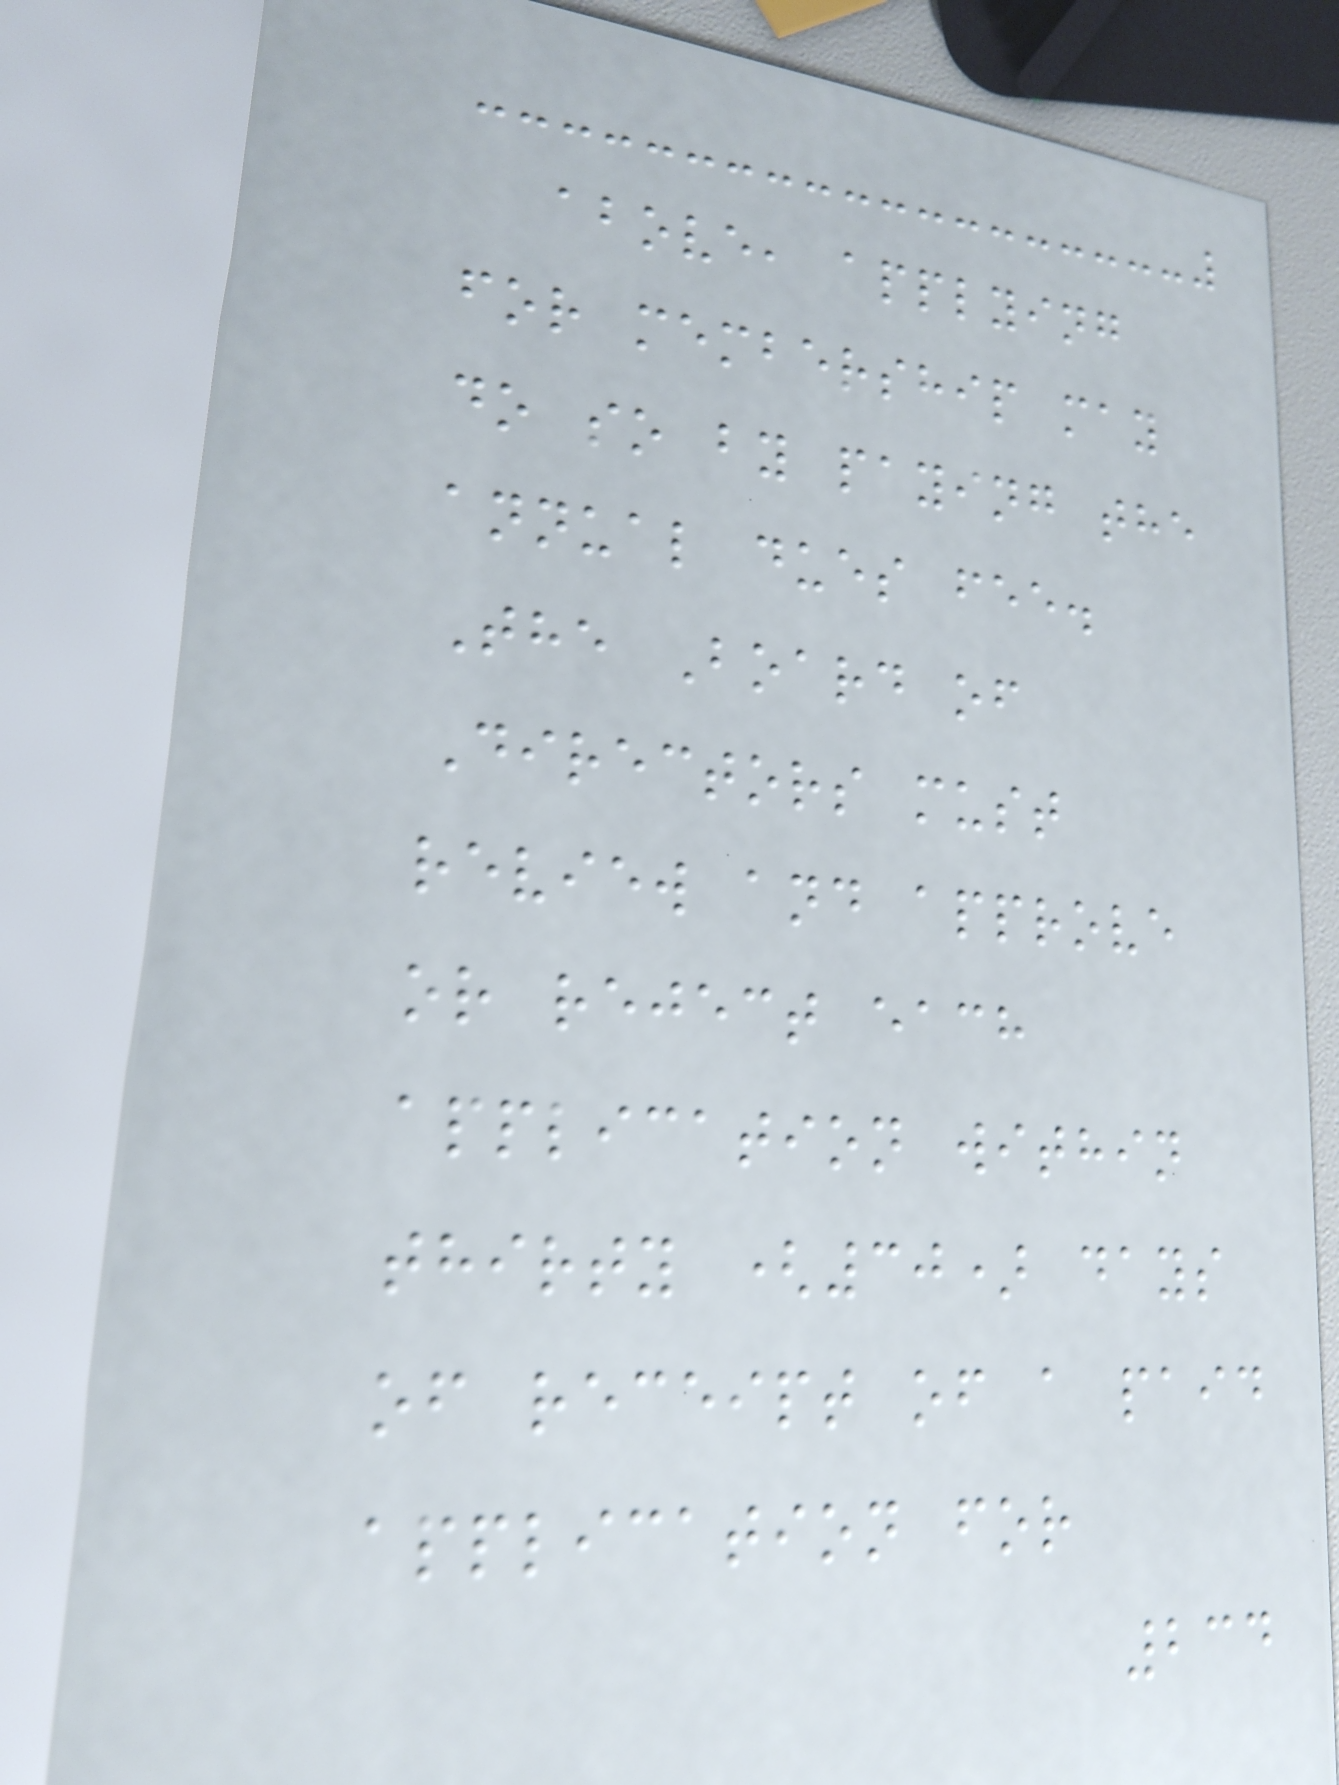above, applying
for membership may
do so by paying the
annual dues fee.
The Board of
Directors must
review and approve
or reject each
application within
thirty (30) days
of receipt of a paid
application for
234
